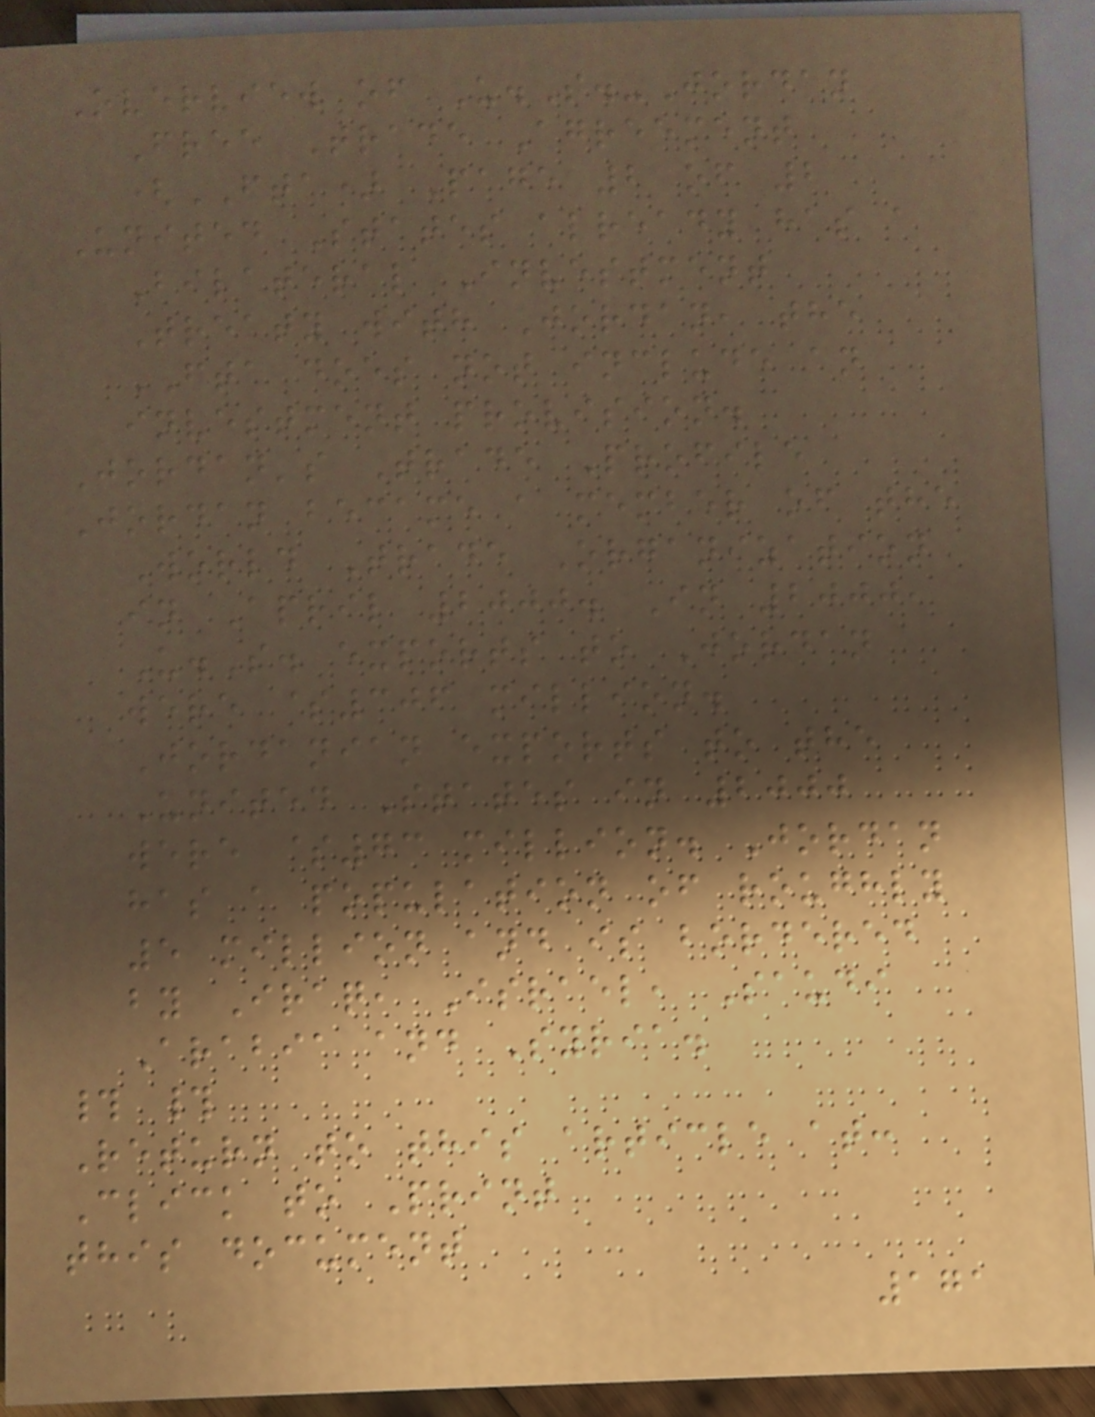Overview of U.S.-Jordan
Free Trade Agreement
(FTA) Page 2 of 2
United States already has a
Bilateral Investment
Treaty with Jordan, the
FTA does not include an
investment provision.
Jordan's Trade Profile
Jordan became a member of the
World Trade Organization
in April 2000. In 2000,
U.S. exports to Jordan
were $306 million.
Jordanian exports to the
United States in 2000
were $73 million. Jordan
has a population of roughly
5 million and is bordered
by Iraq, Israel, Saudi
Arabia and Syria.
# #
Return to this article at:
Click to Print
this document
171
